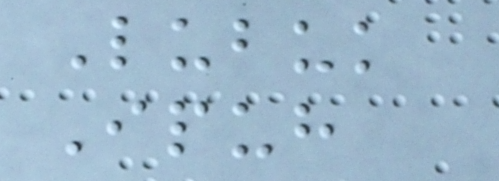Lubuk
Ipuh
